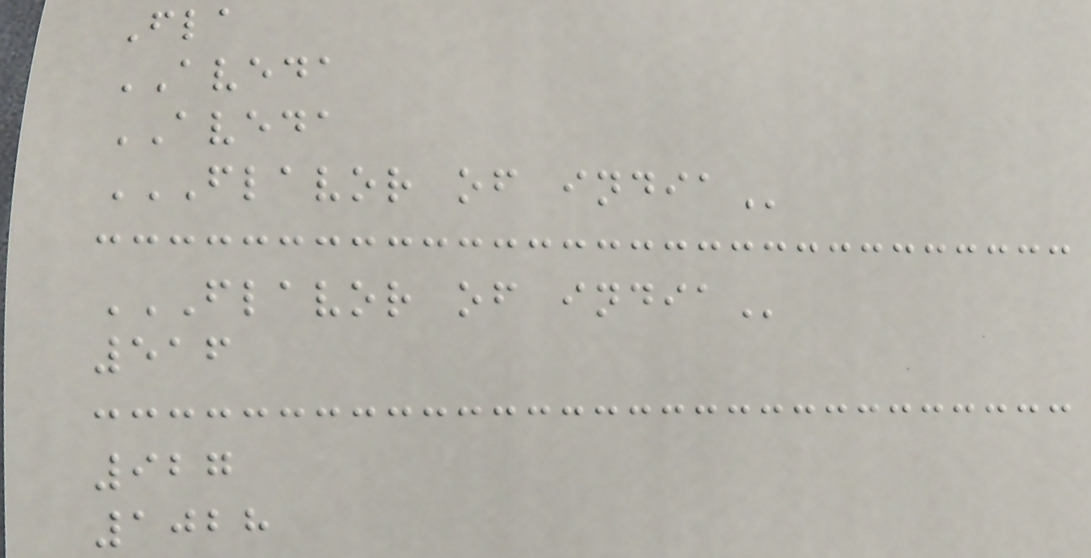Fla
AVEDA
AVEDA
FLAVOR OF INDIA
FLAVOR OF INDIA
516
927
1028
